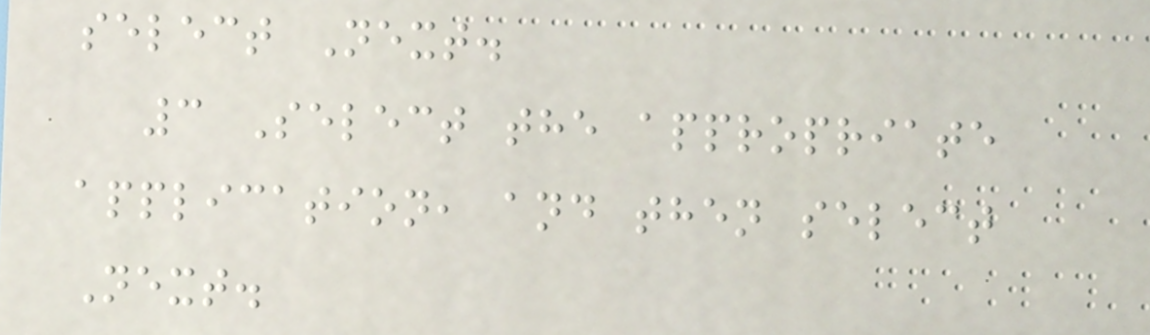select Next.
3 Select the appropriate
application, and then select
Next.
